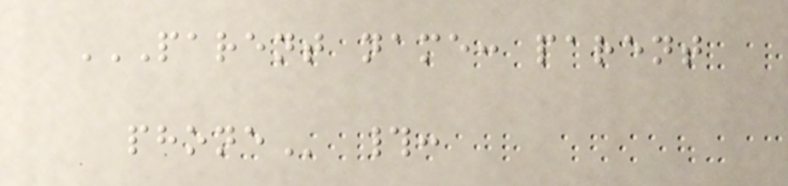PARENT NAME: PARENT
PHONE #:
